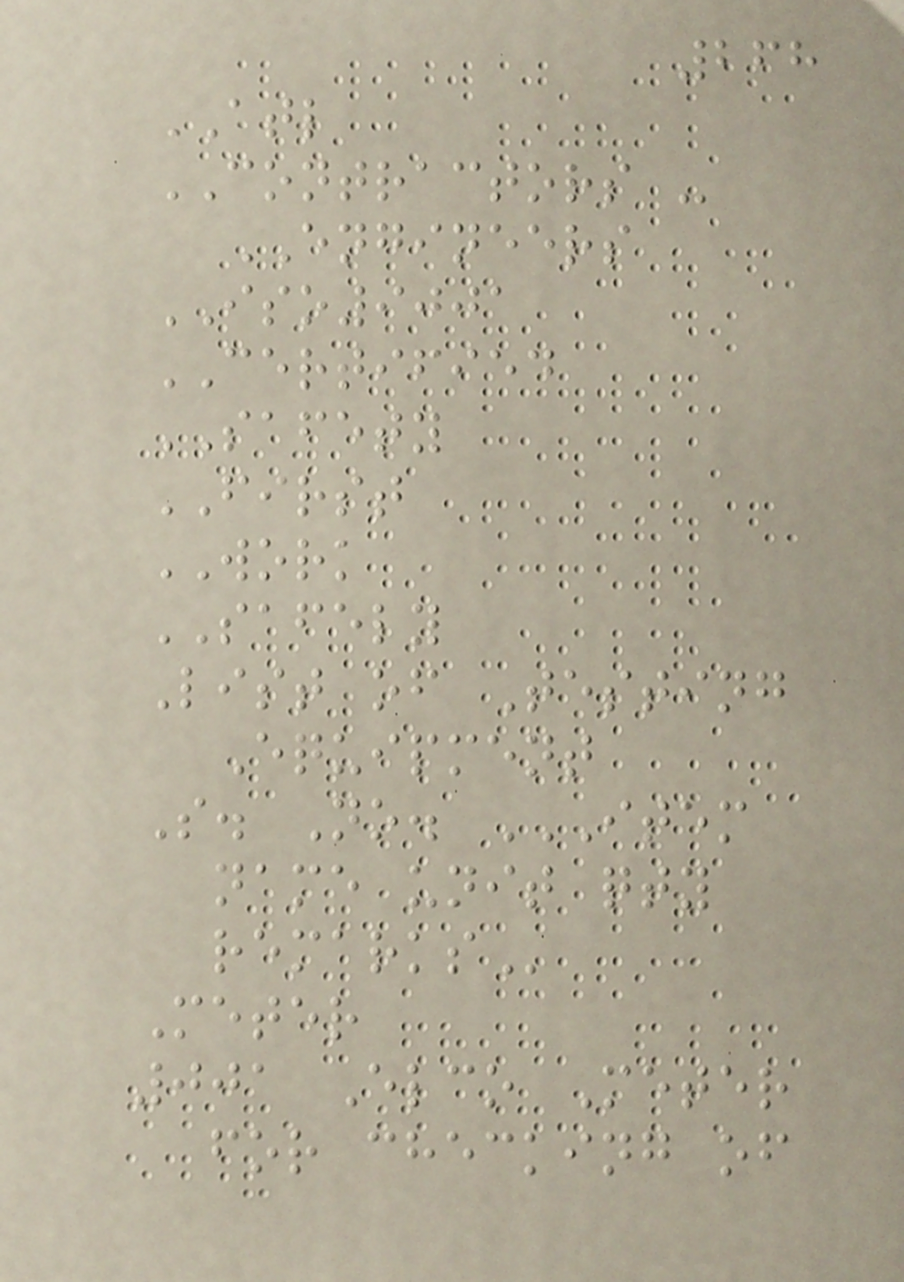268
ATL
CONTRACTORS -
ENGINEERS
ISO9001
CERTIFIED
SAFETY
FIRST
WORK
SAFELY
List of Testing
Equipment
S. No. ITEM
NAME UNIT QTY
REMARKS
Meter
001 Elco Meter
for checking of
